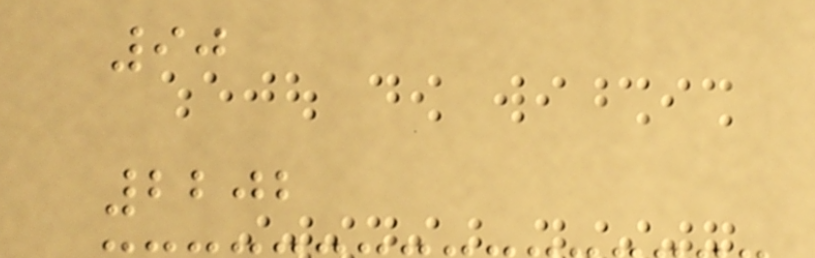90
2202
